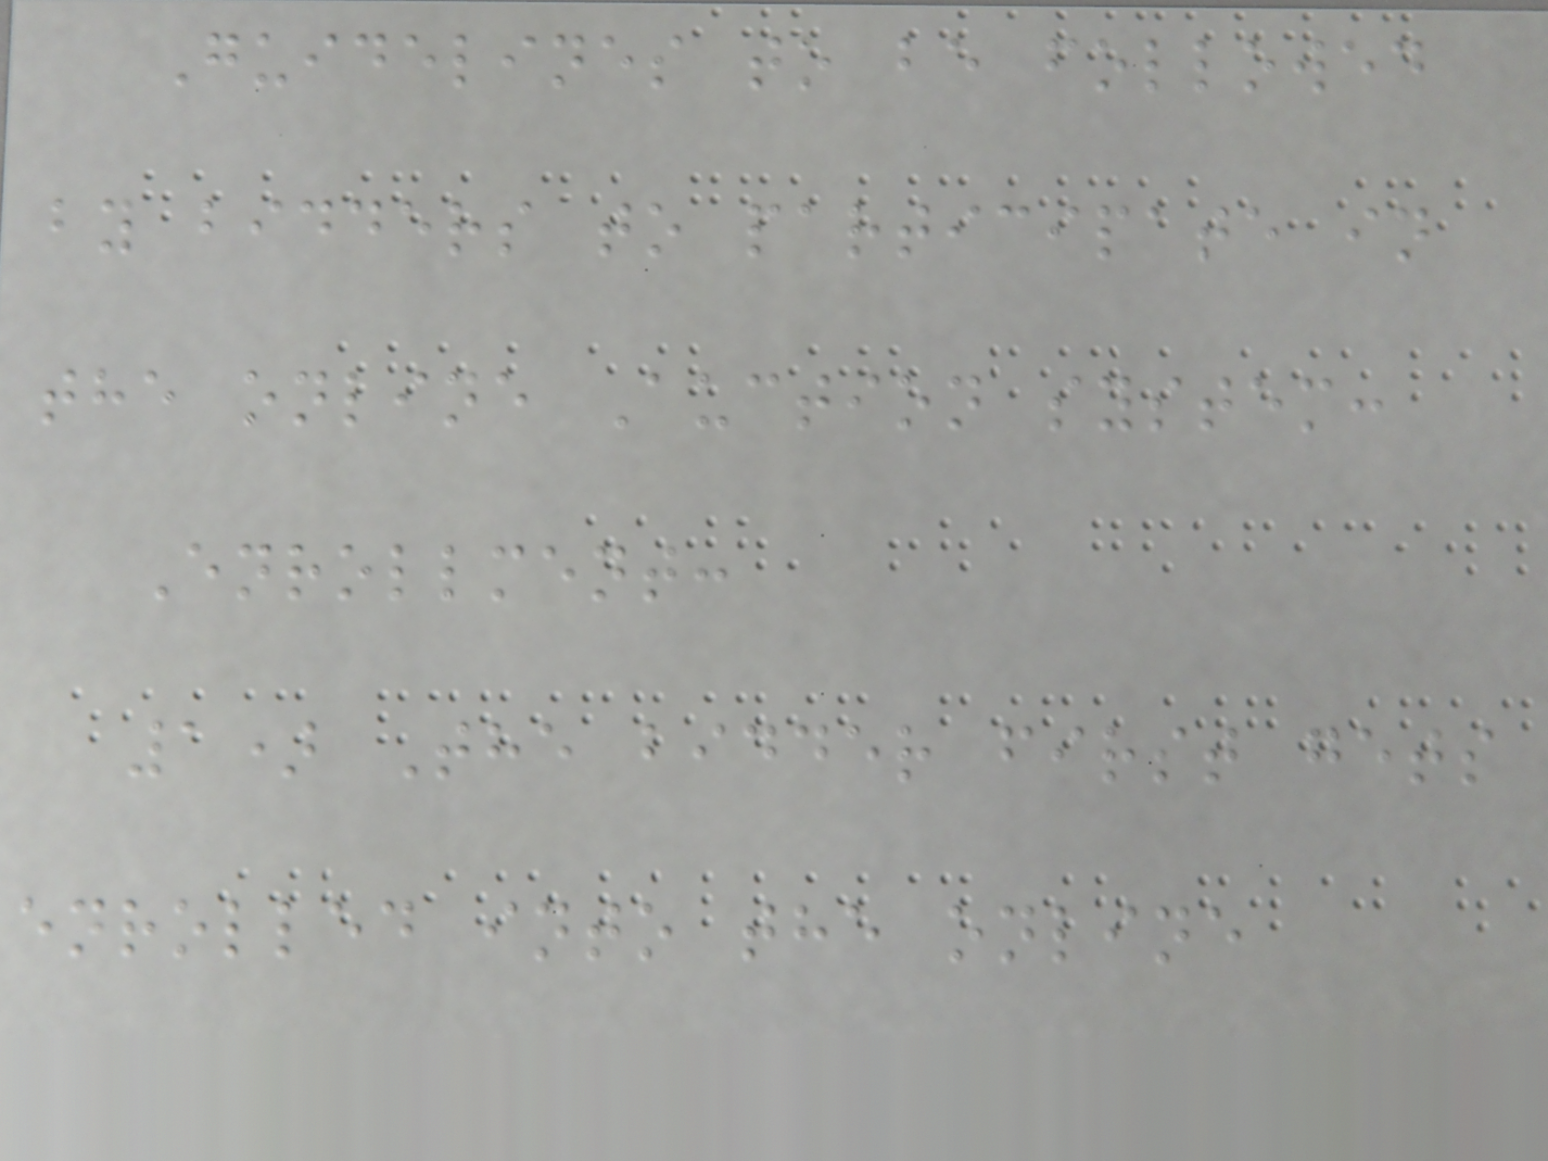Guidelines to be followed
by bidders to participate in
the online Auction system:
Enrollment:
1) The bidder first gets
enrolled into the online
